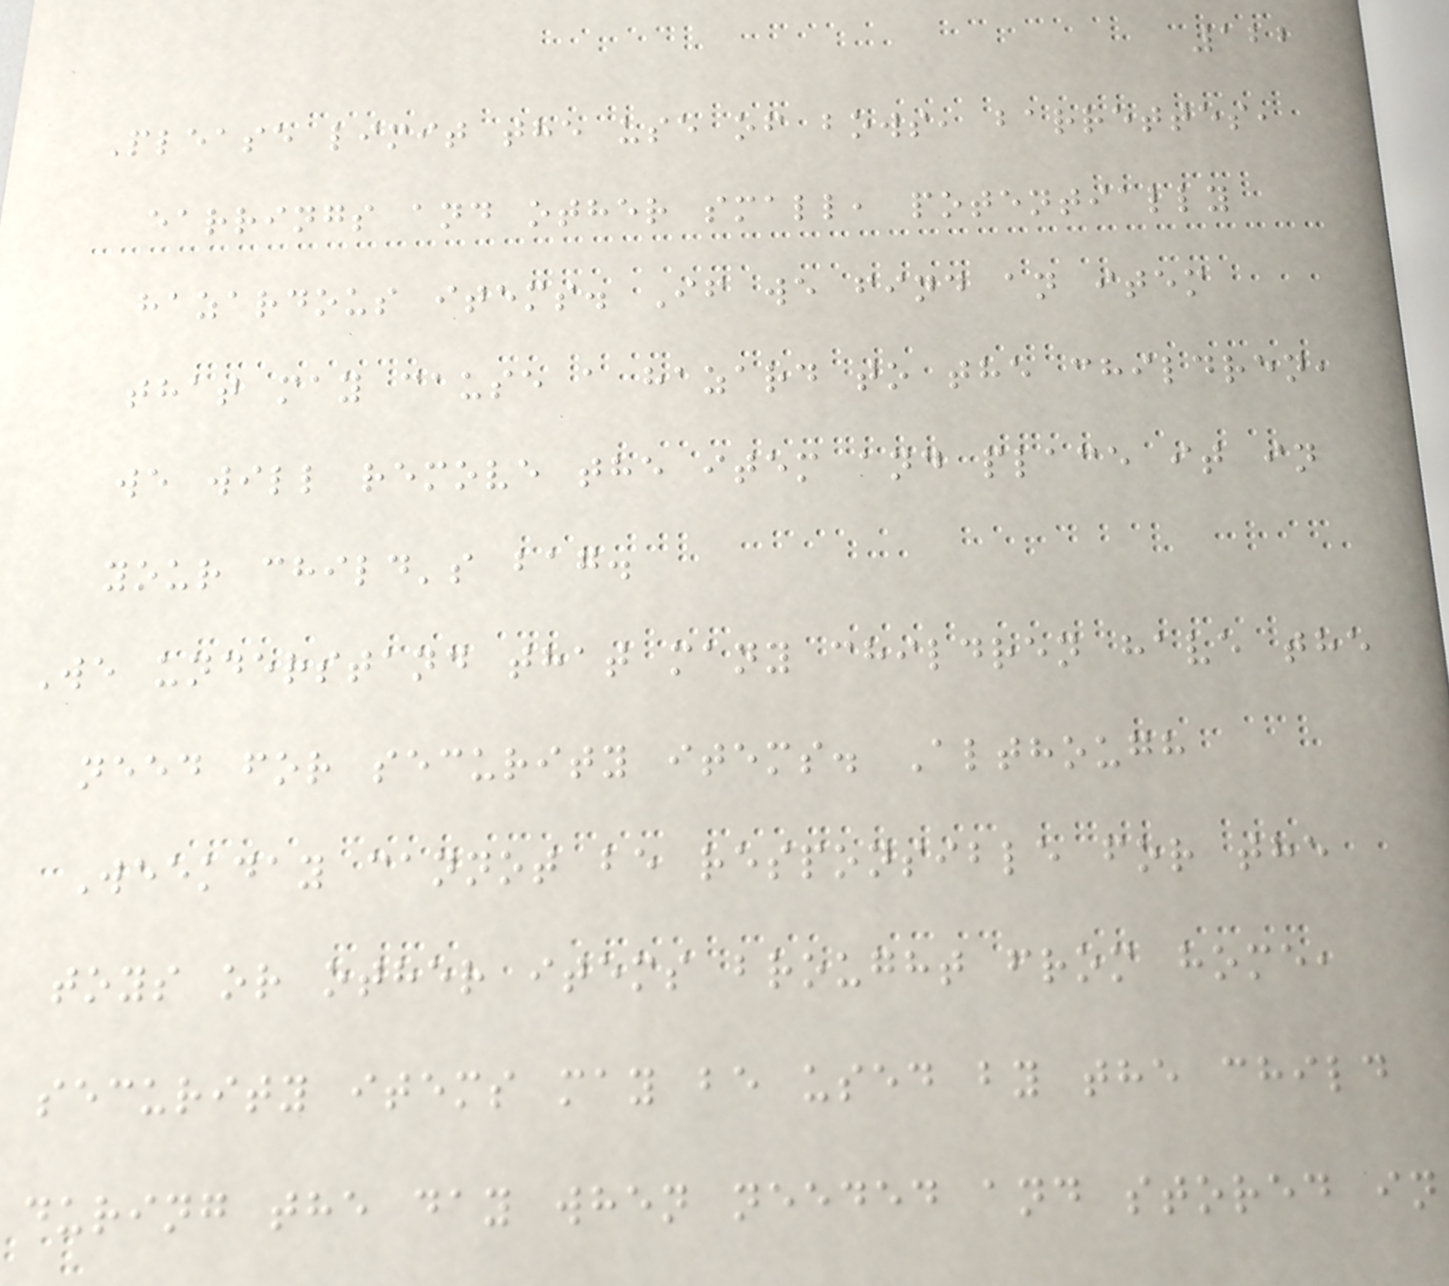122
Please limit the use of bows, barrettes,
earrings and other small, potentially
hazardous items. If we find an item
that may cause a hazard to the children,
we will remove the item and place it in
your child's bag.
We understand that many children have the
need for security items. Although
Weekday cannot be responsible for the
toys or other items brought from home,
security items may be used by the child
during the day when needed and stored in
